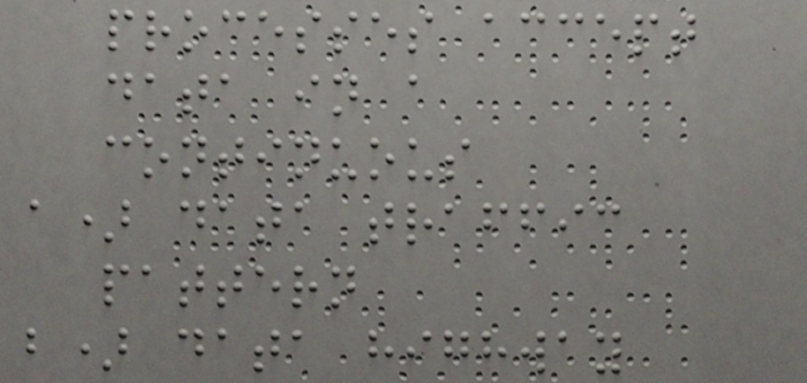processes accept
data in a
continuous
a) data traffic
pattern
b) data highway
